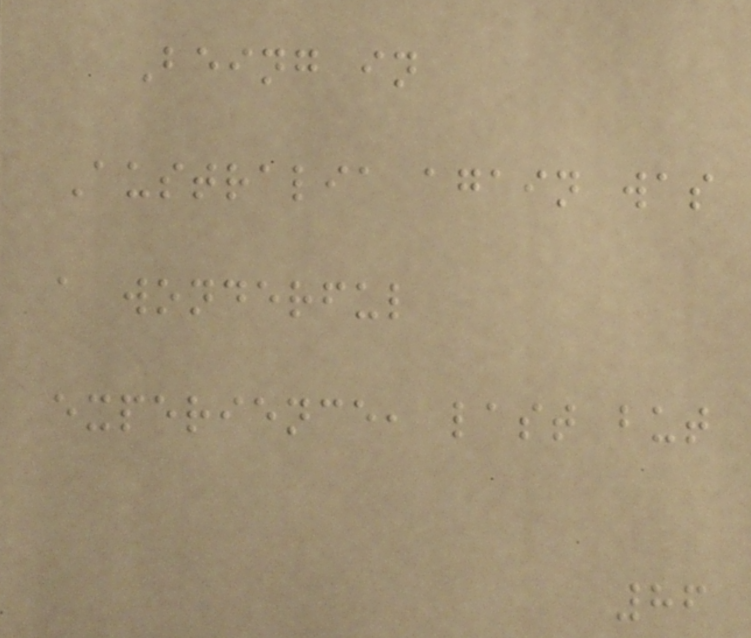Being in
Australia again was
a wonderful
experience, last but
86
